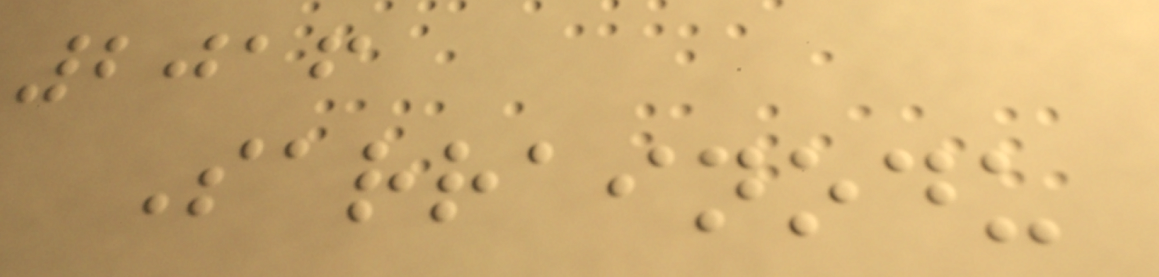2016
Sarrainodu
